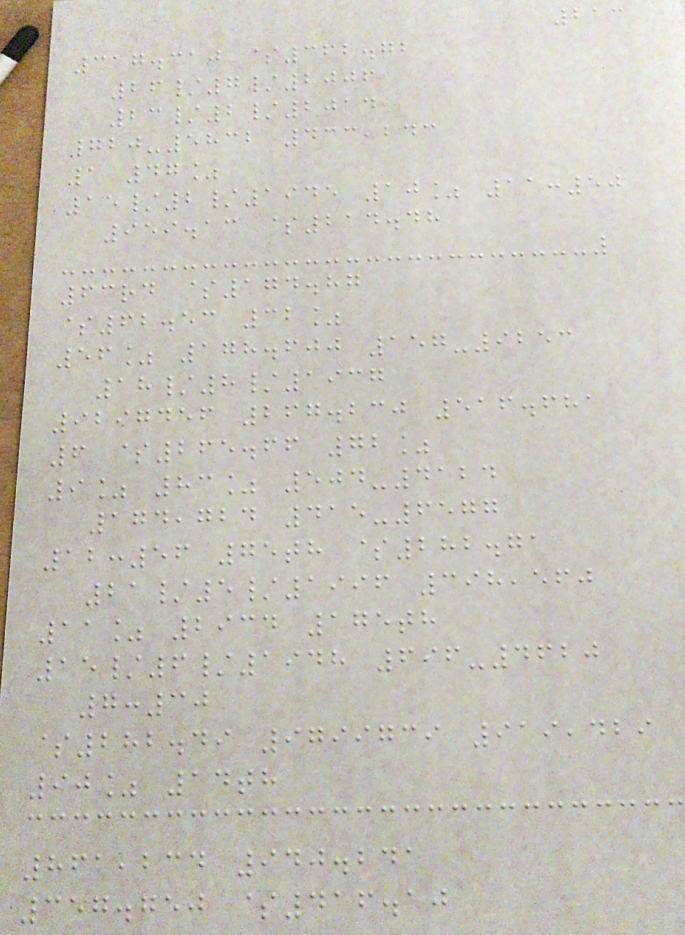213
317.310 $362.72
26/7/2006
23/2/2014
720-5832 433,243
1 47%
15/2/1945 10% 11:50
959.13 $214.48
63rd $174.87
$62.53 32%
56% 178.600 157-9253
18/8/1937
9297456 267.230 516.681
6 $265.66 72%
9% 83% 504-4124
174,724 415-6577
12:56 75th $282.71
21/5/1996 398,560
11% 2934 175th
15/6/1948 696-4620
7:30
$282.49 9799739 919,429
90% 14th
861,234 940.241
357.750 $416.10
